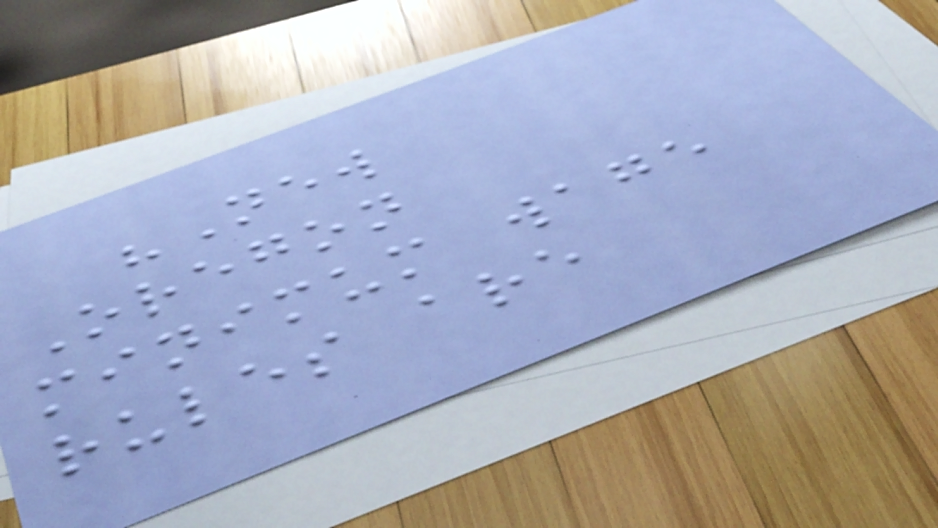"New
Oregon
minimum wage
rules are
